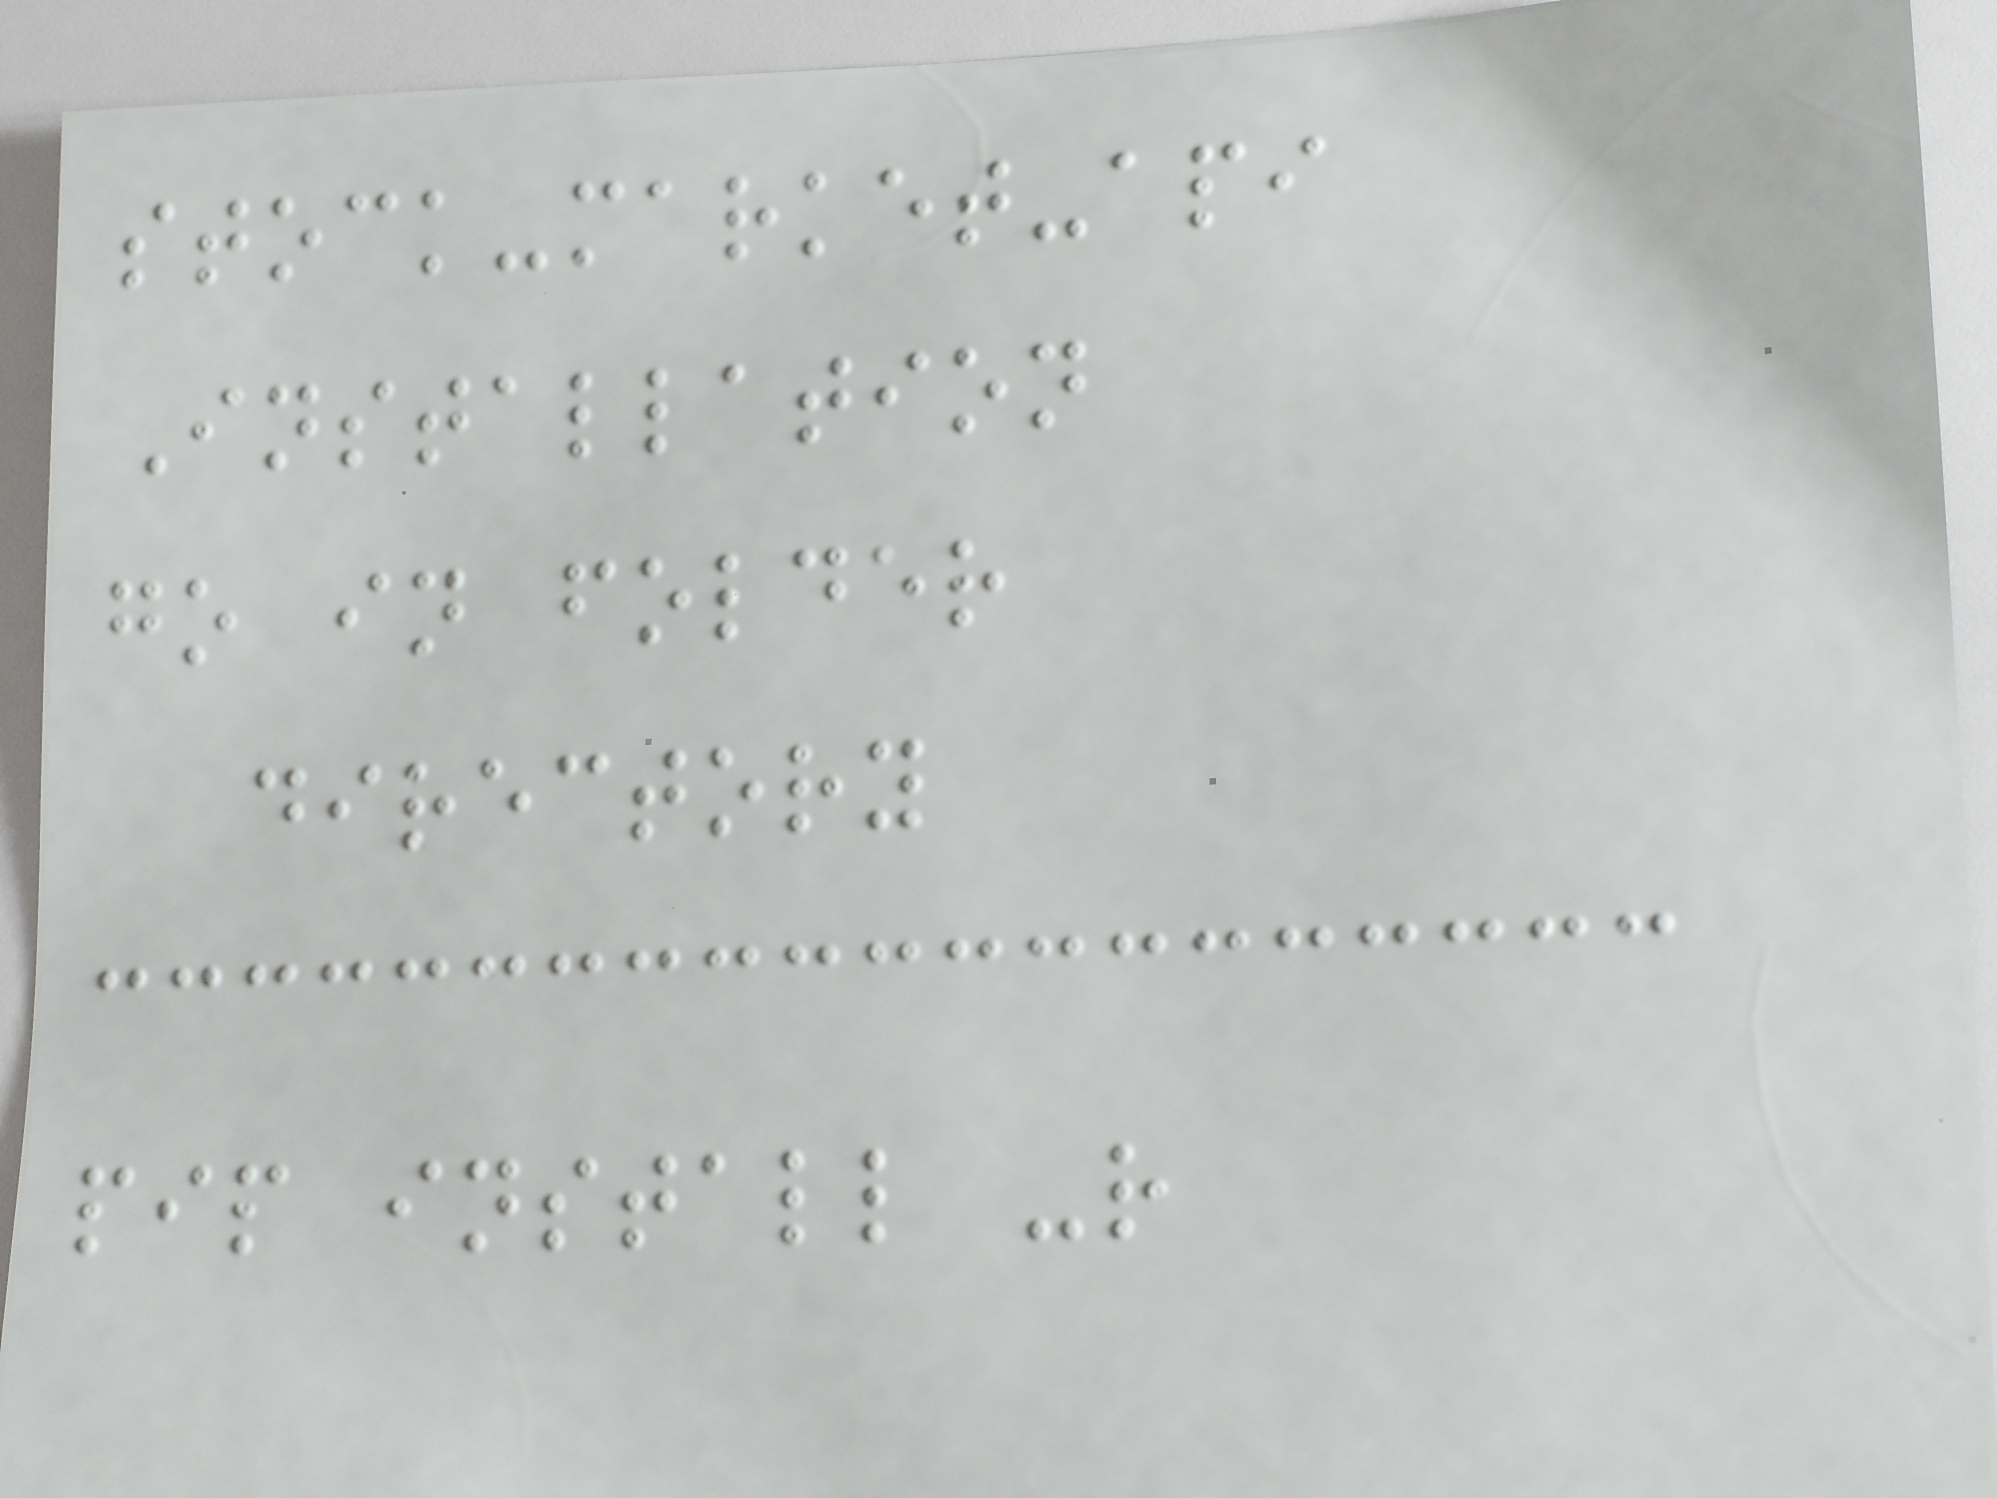stock-market-api
Installation
go in folder
directory
pip install -r
